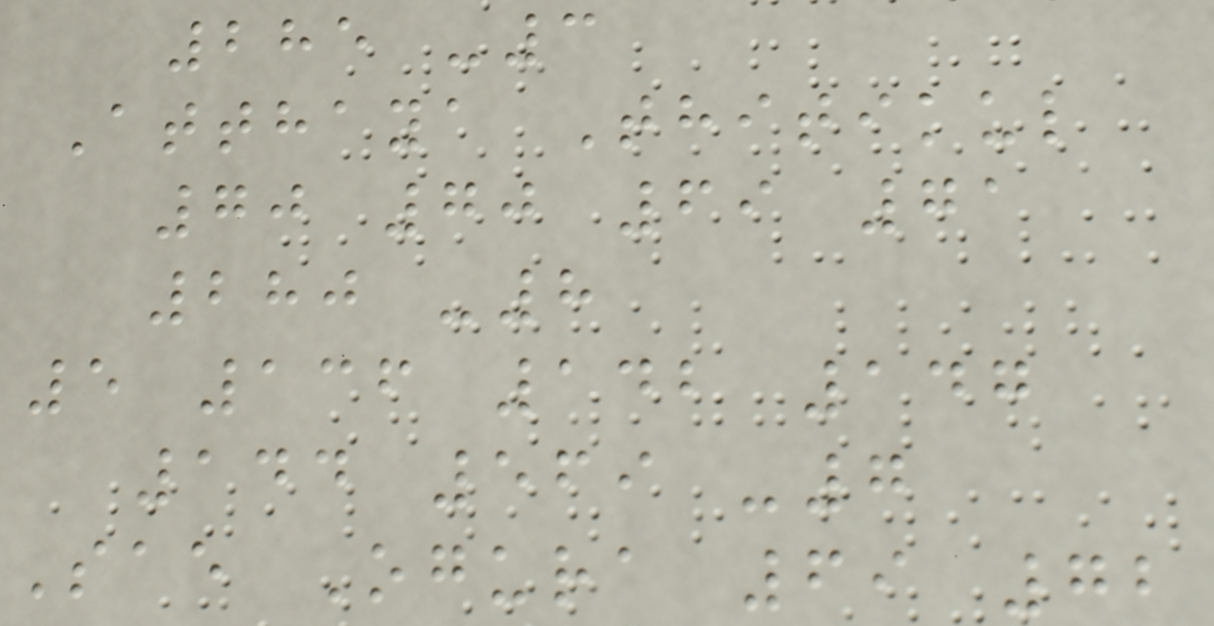285 -3
Atthaya Thitikul
70 70 69 71
280 -8
5 136 142 147
144 569 -7
Sae Ogura 69 72
